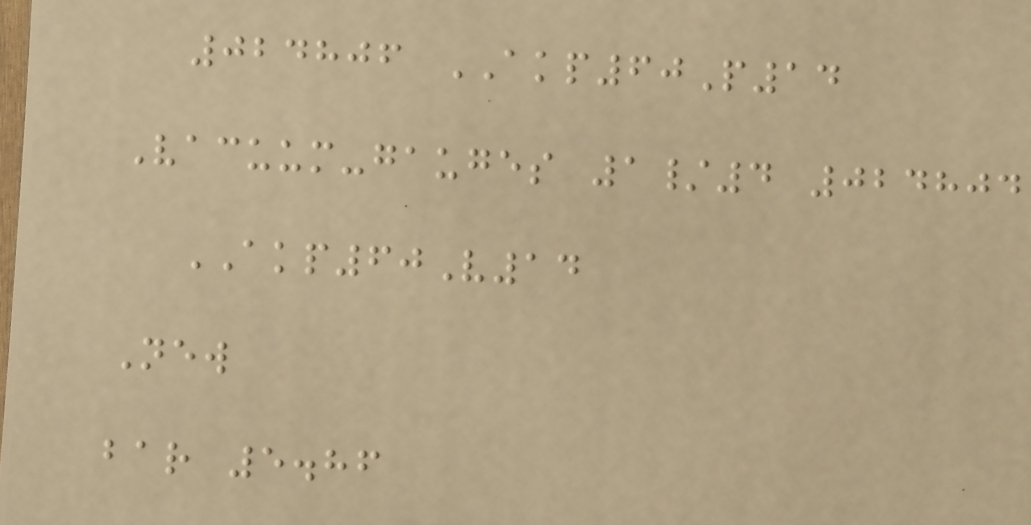024806 AKP60P14
Vacuum-gauges 1/4 024804
AKP60V14
New
bar 5.86
